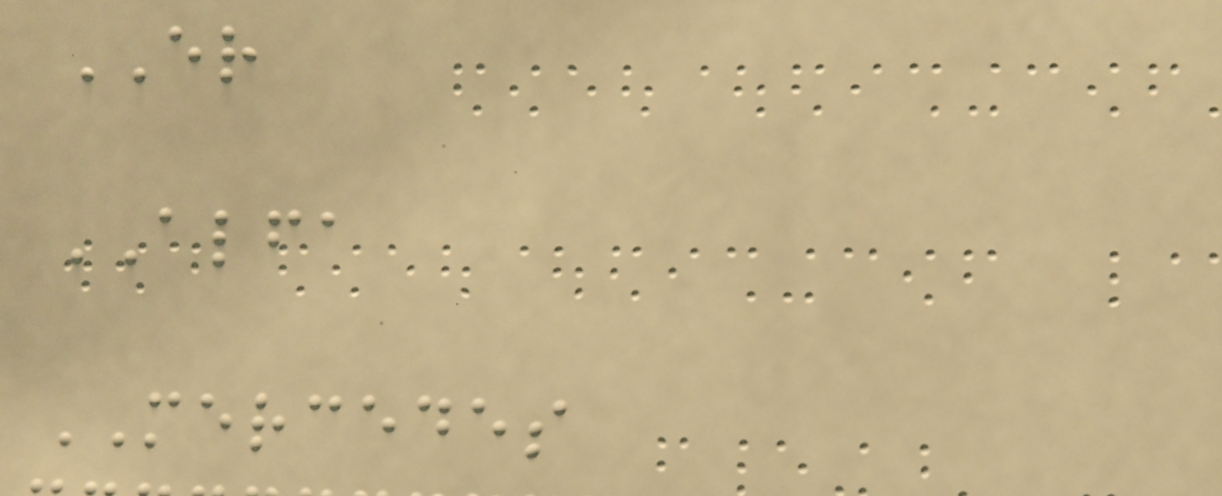ER
ALFA
MERCEDES
